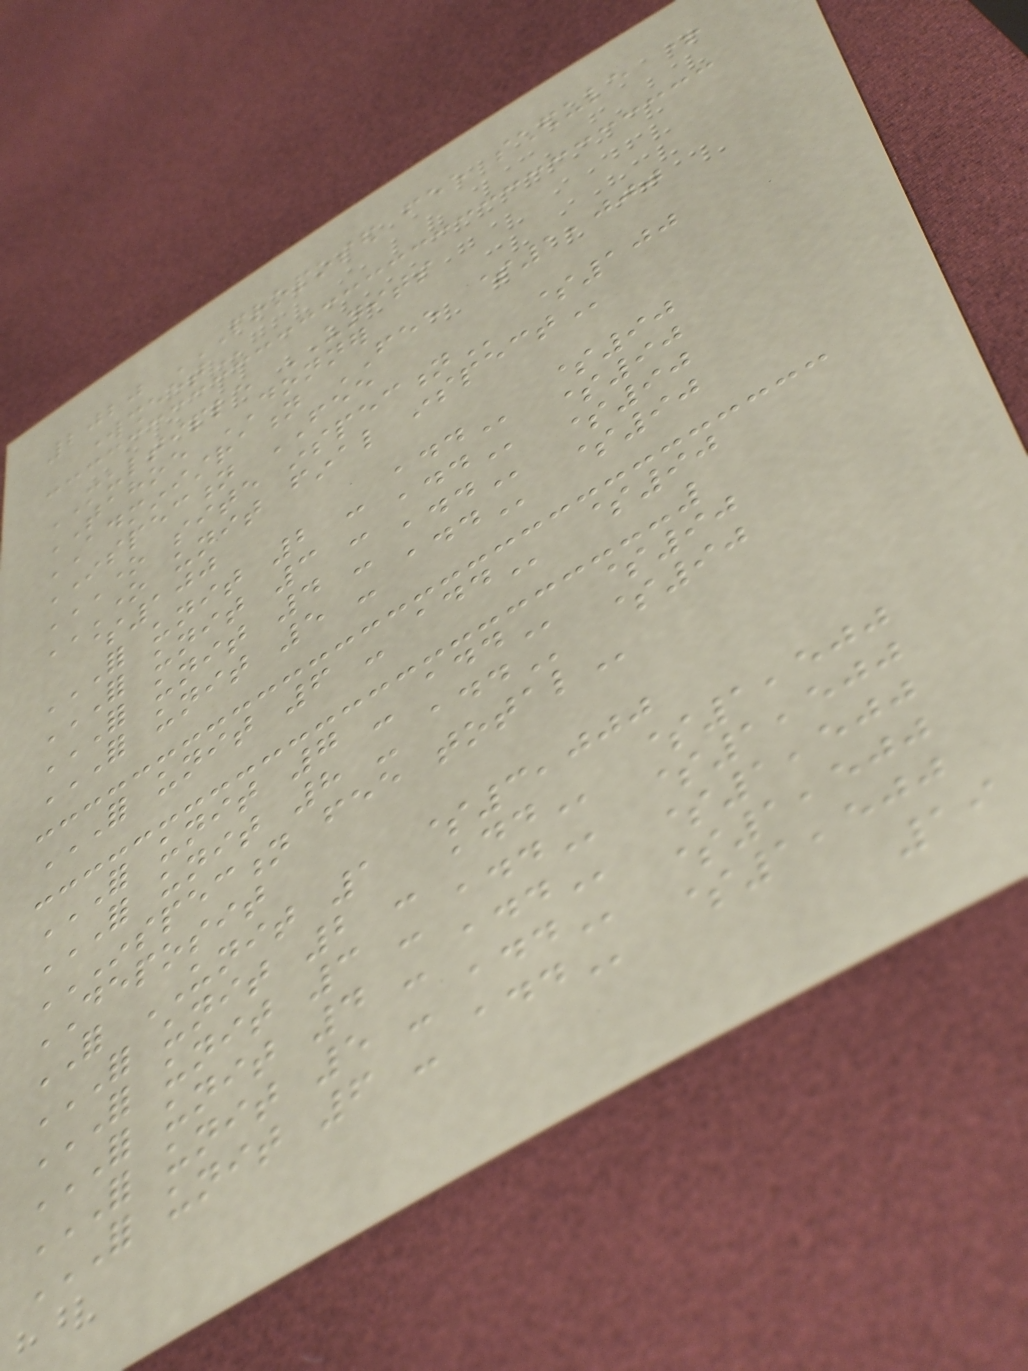2020 PROPOSED FEE SCHEDULE +
WORKSHEET
MULTIPLE UNITS
TAHOE DONNER
ADMINISTRATION FEE $1,000
INSPECTION FEE
ONE SITE INSPECTION $100
ONE UNIT FINAL INSPECT
$100
FOR UNIT 2 - ADD $90
FOR UNIT 3 - ADD $90
FOR UNIT 4 - ADD $90
FOR UNIT 5 - ADD $90
FOR UNIT 6 - ADD $90
FOR UNIT 7 - ADD $90
FOR UNIT 8 - ADD $90
INSPECTION FEE TOTAL
DEPOSIT
FOR UNIT 1 $3,000
FOR UNIT 2 - ADD $1,500
FOR UNIT 3 - ADD $1,500
FOR UNIT 4 - ADD $1,500
FOR UNIT 5 - ADD $1,500
FOR UNIT 6 - ADD $1,500
19
